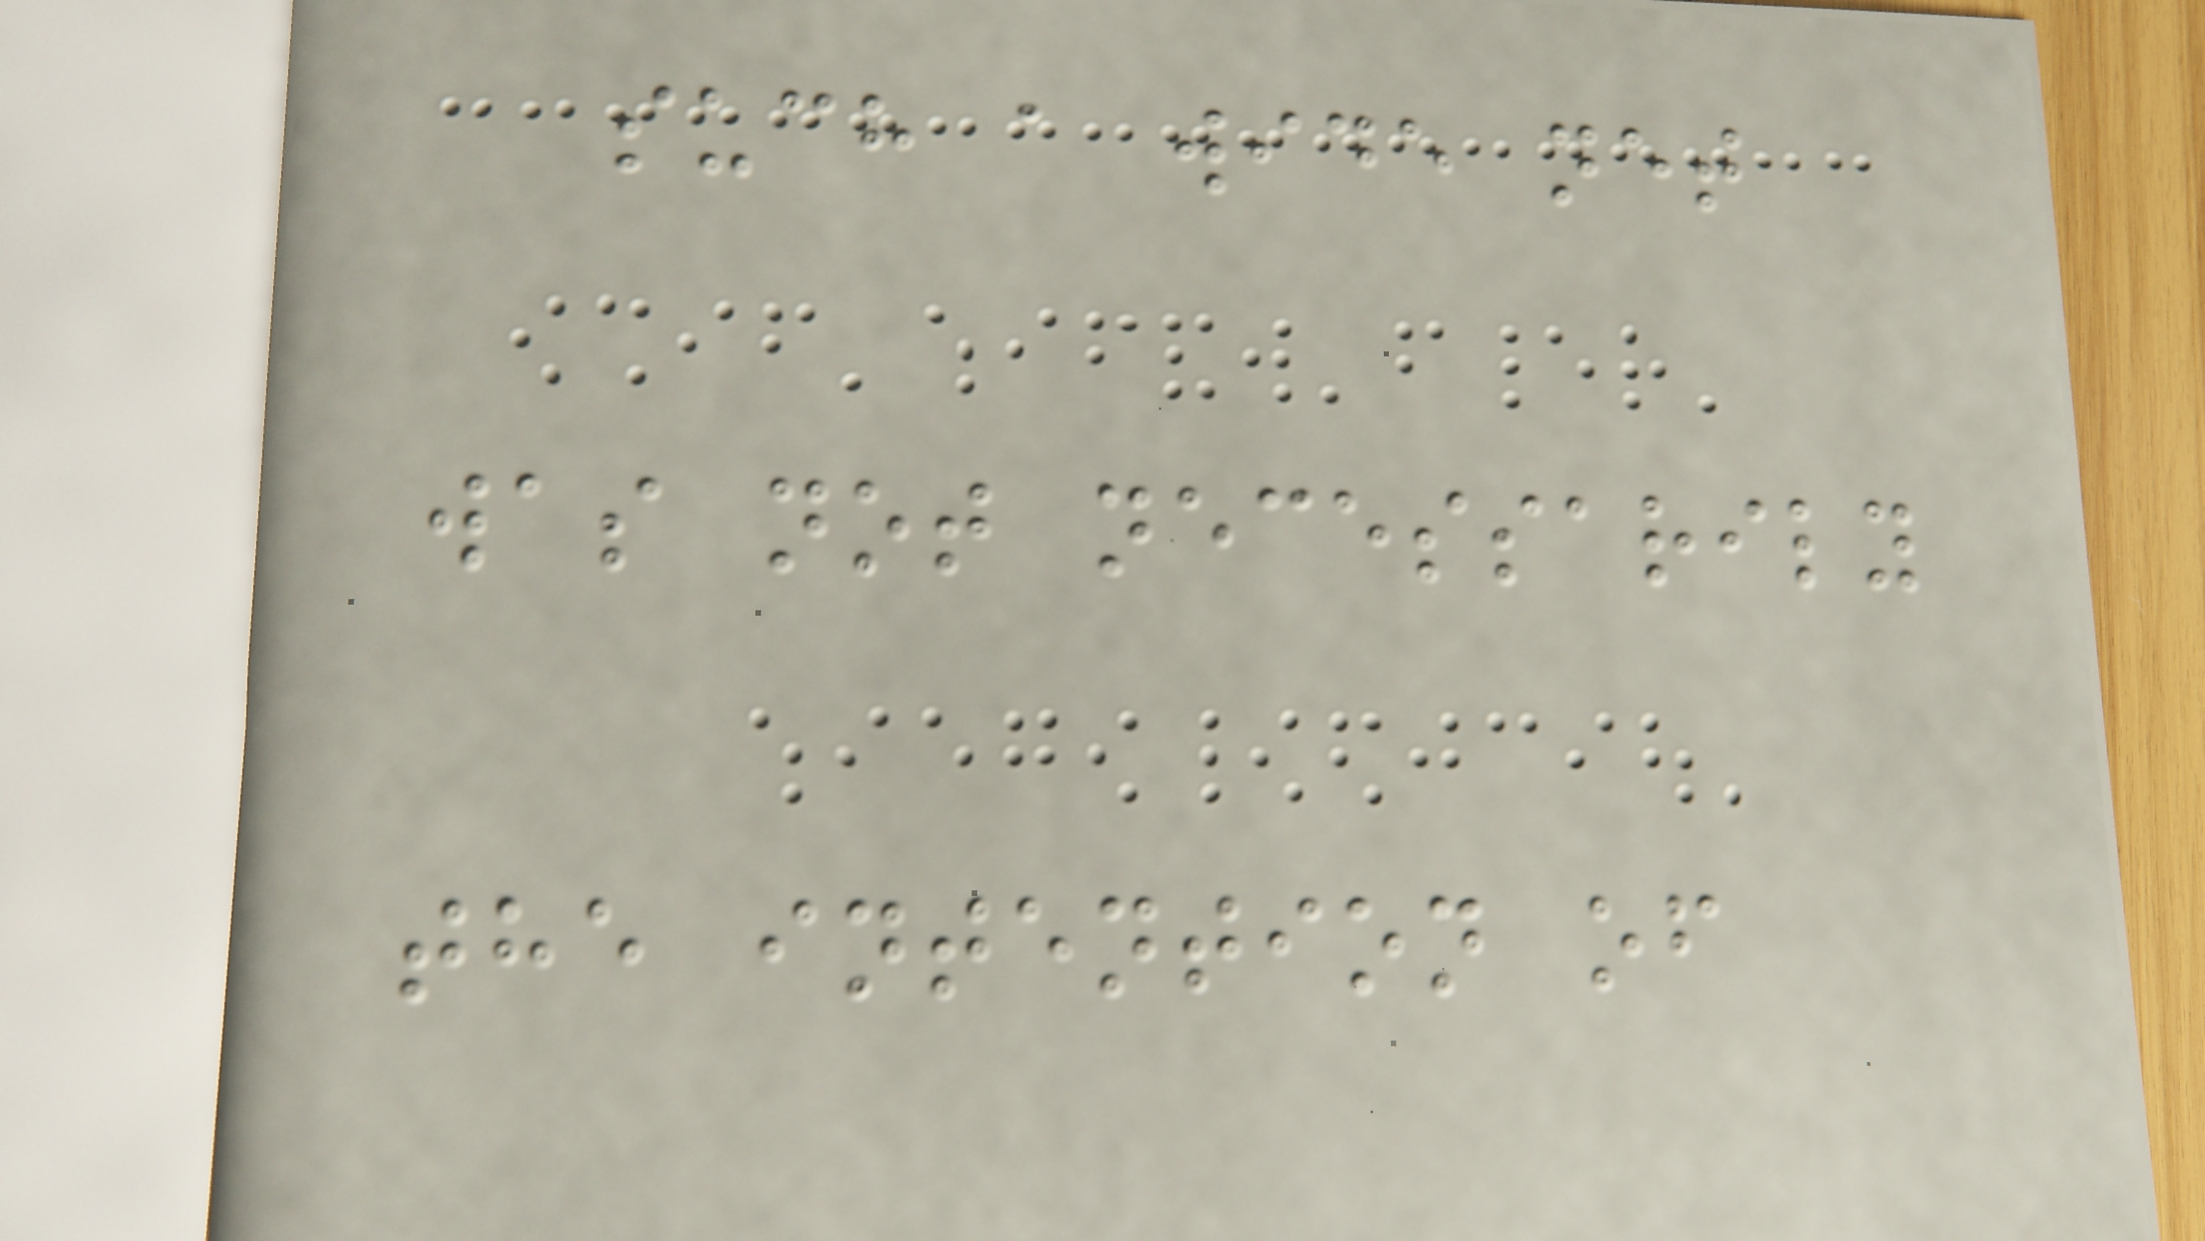such a wide net
was not necessarily
the intention of
